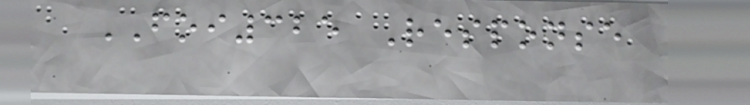FOI325 Response
